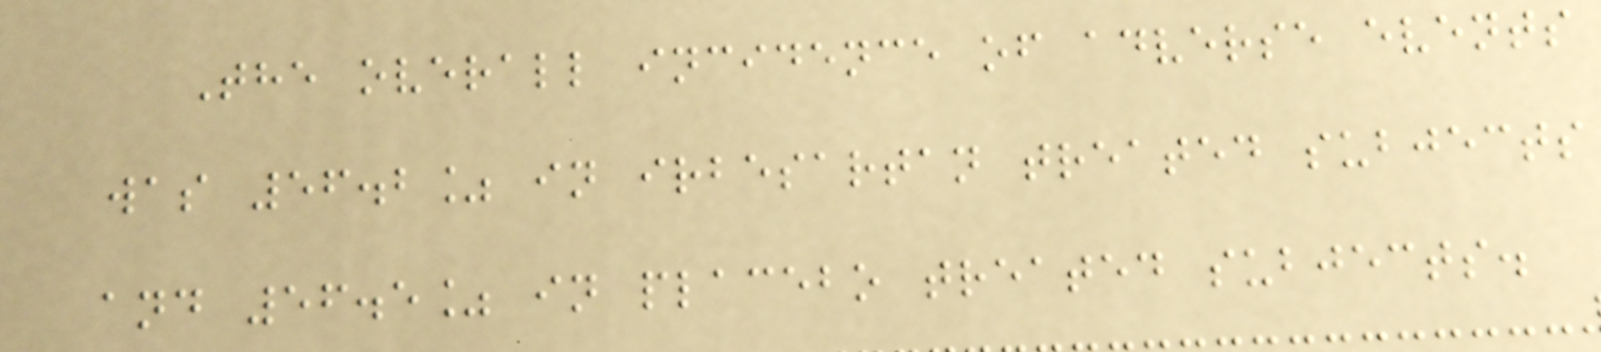The overall incidence of adverse events
was 56.2% in irbesartan treated subjects
and 56.5% in placebo treated subjects.
